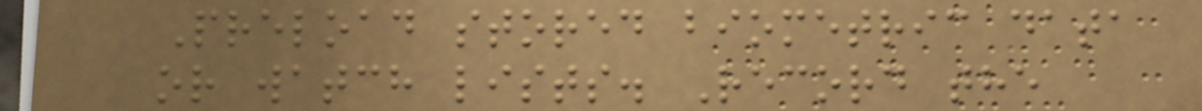Preload stored biometric data
or watch lists. Record the
